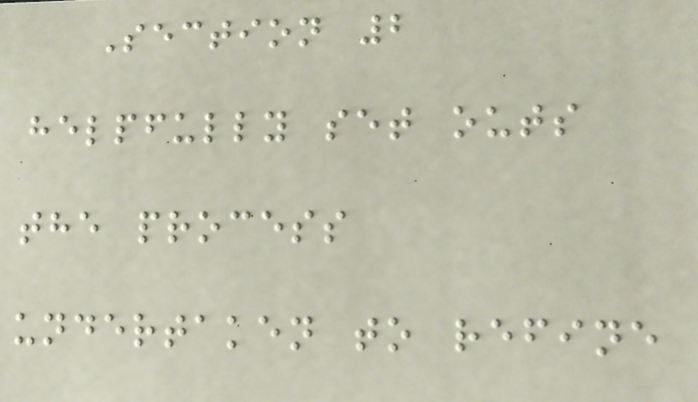Section 2
helpfully set outs
the process
undertaken to refine
